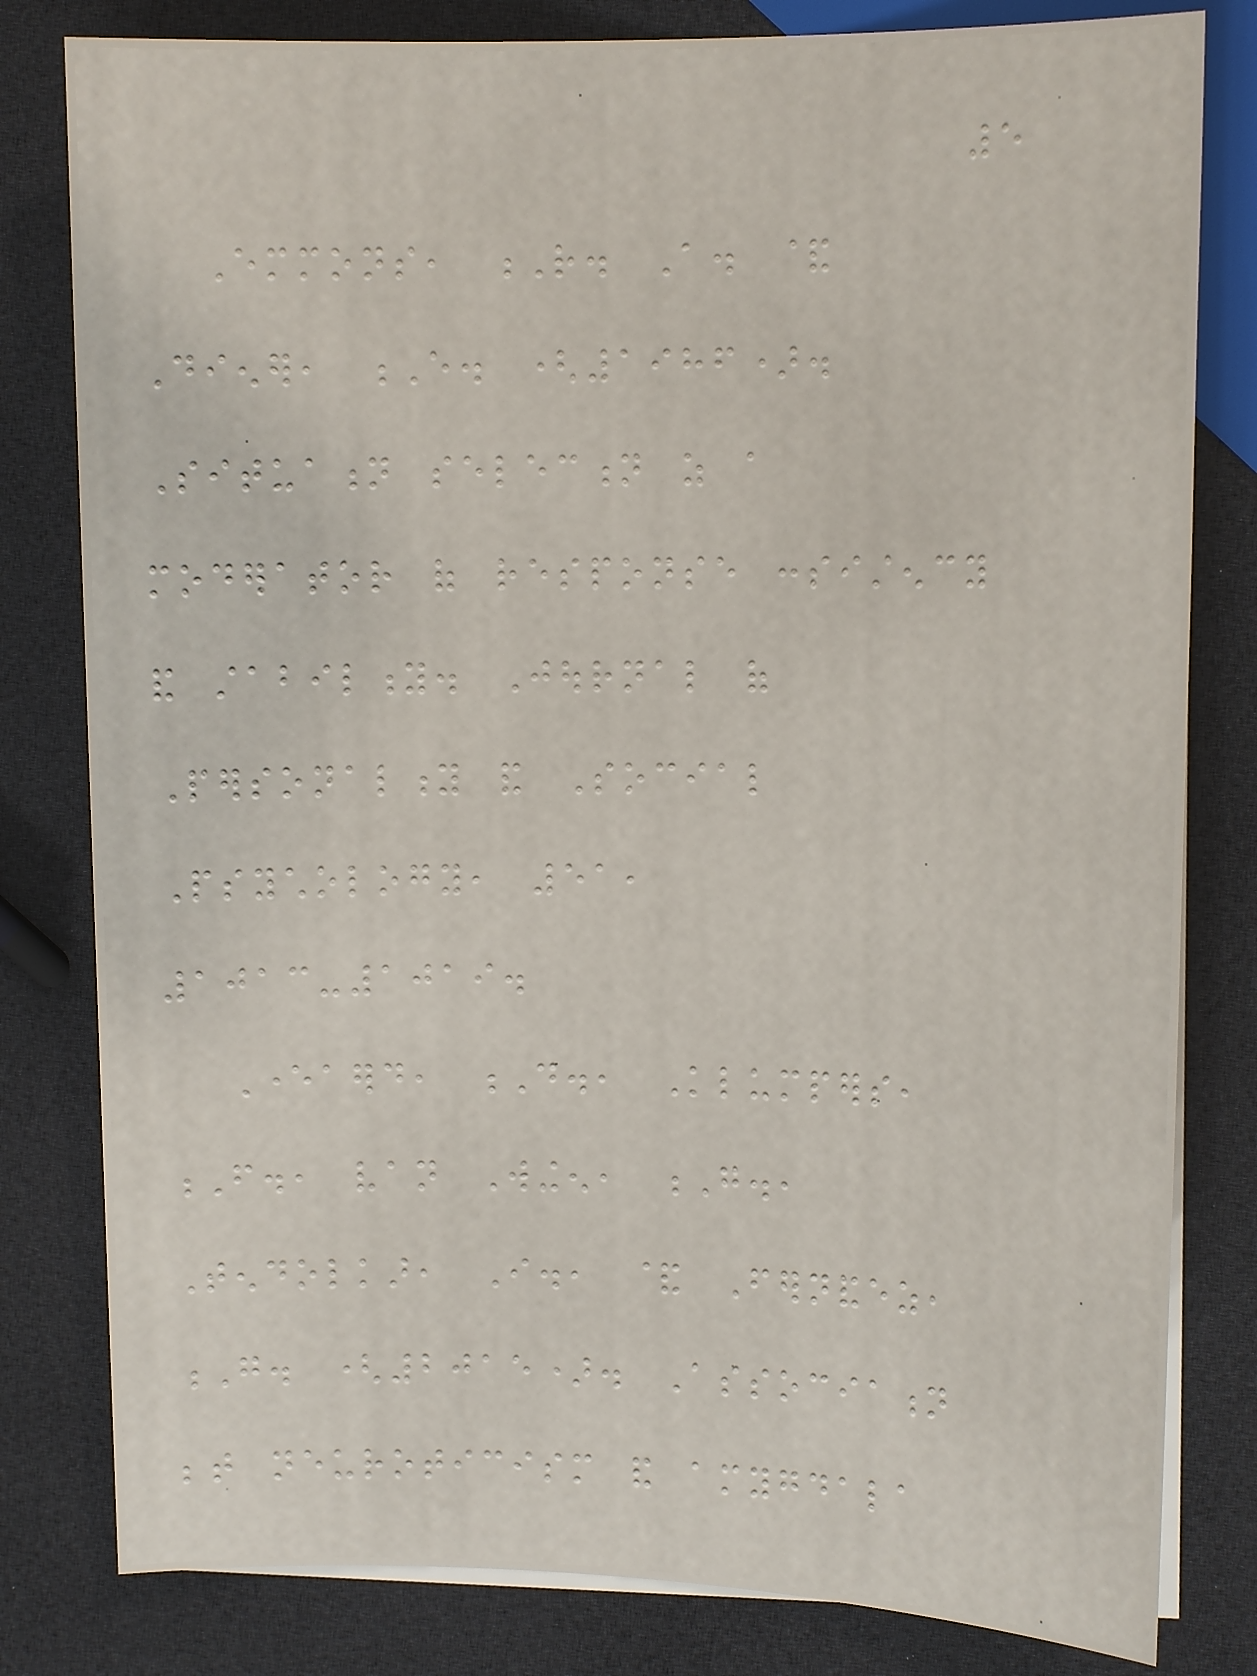5
Emmons, R. A. &
Diener, E. (1986).
Situation selection as a
moderator of response consistency
and stability. Journal of
Personality and Social
Psychology, 51,
1013-1019.
Everaerd, D., Klumpers,
F., van Wingen, G.,
Tendolkar, I., & Fernandez,
G. (2015). Association
between neuroticism and amygdala
